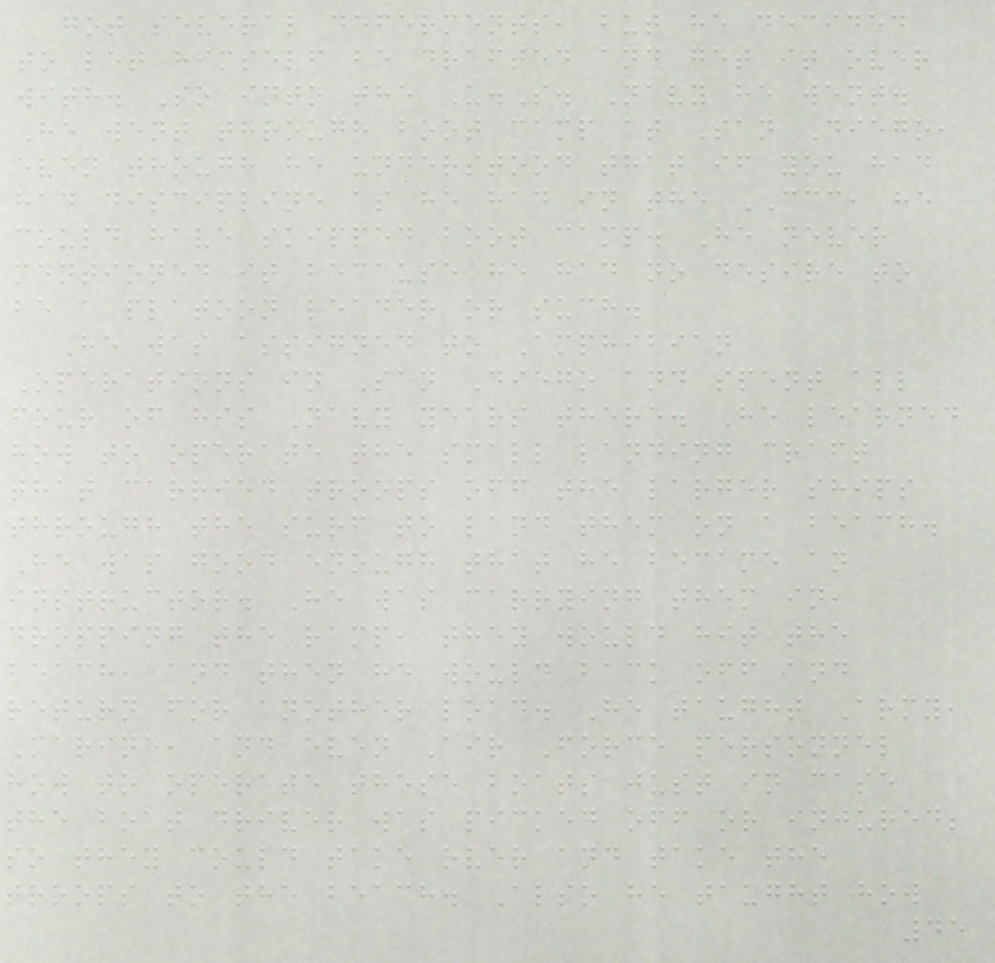got several deferments, but he decided
to let himself be drafted and get it over
with. So into the U.S. Navy he went.
He went through boot camp at San Diego,
even though he understood that if you had
had discipline as he had in the CCC, he
could have skipped boot camp. He never
mentioned it because he had no desire to
be a platoon leader or such.
He was assigned to Amphibian
Operations in San Diego and spent all
four of his Navy years there. He learned
how to operate the small landing craft
that carried troops off the larger ships
through the surf to land them on a beach.
He was good enough that he became an
instructor. He was carrying them in,
dropping the ramp, they would hit the
beach, and then he would back off and
return for another load. He taught Army,
Marine, and even Air Force personnel
how to operate these boats just in case
the boat driver was picked off or injured;
so they could take over and take the
troops to the beach. Also he taught how
45
